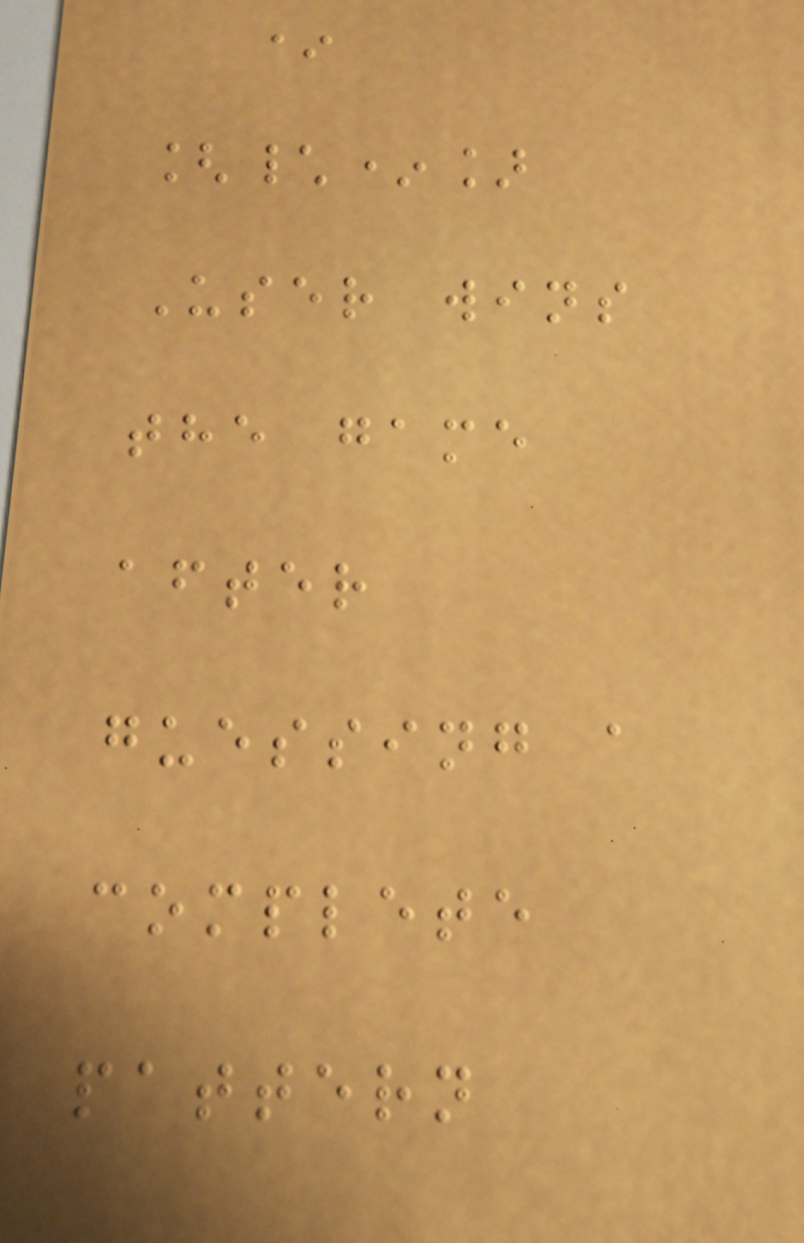*
[\*]
User wins
the game
after
guessing a
complete
pattern
